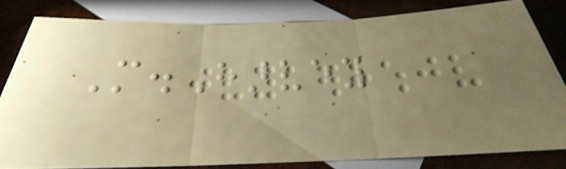M.Harvey
